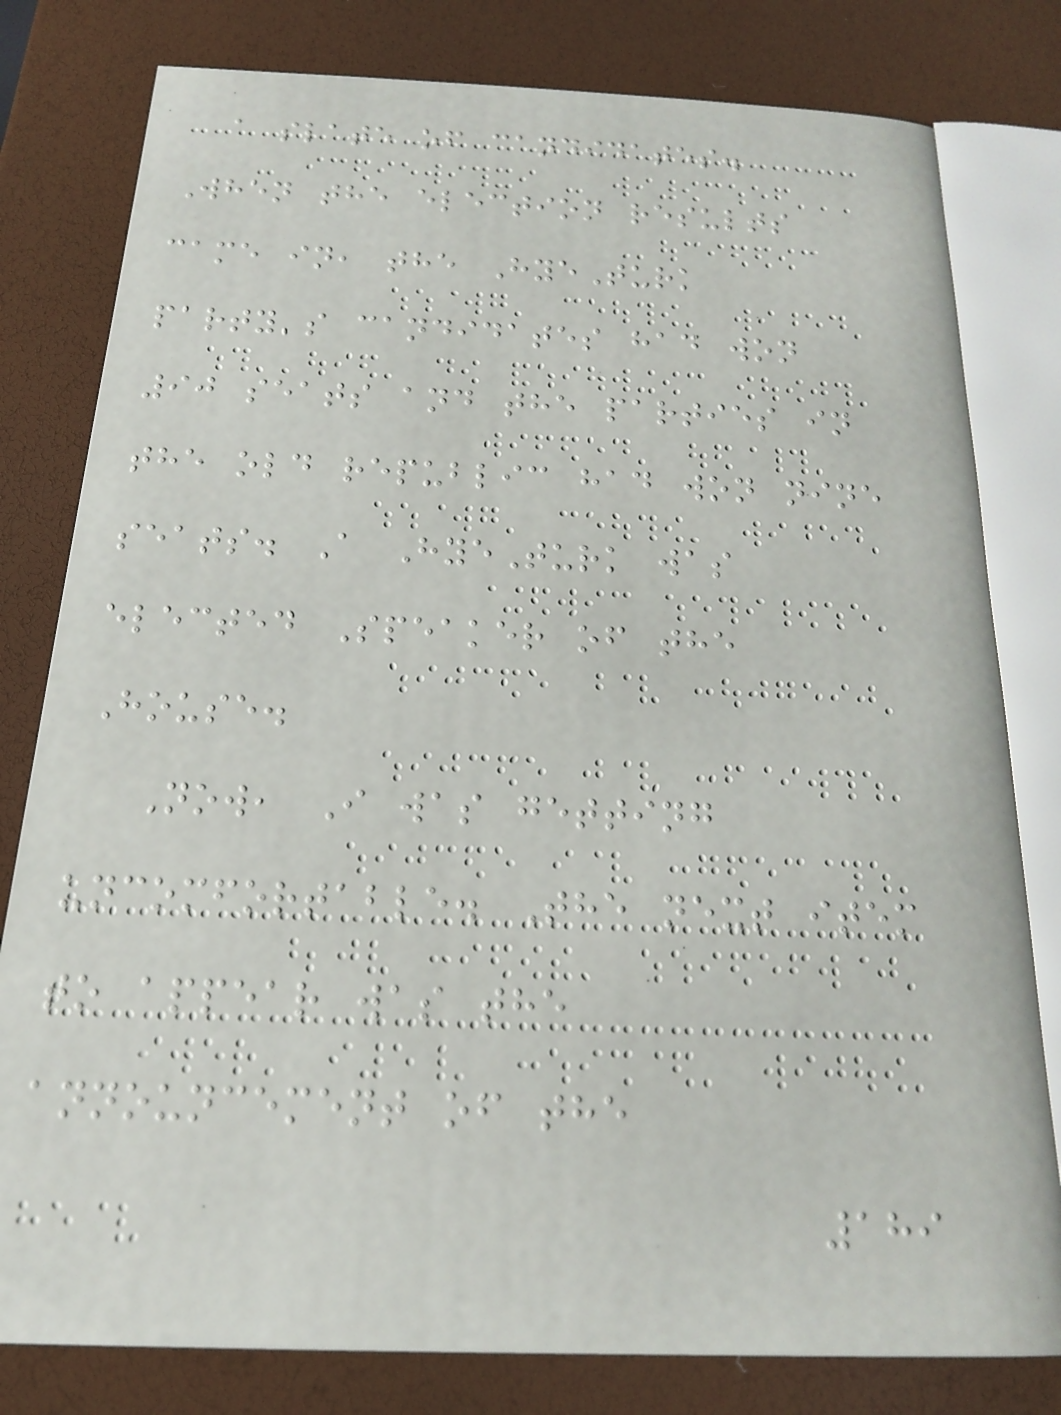a slate of candidates.
When the election results
came in, the HyeTurk
party's candidates had won
90 seats and the parties in
the old republic had won nine
seats. A HyeTurk was
elected Speaker of the
House.
Now, I was getting
uncomfortable. The next item
to appear was the
announcement of the
189
